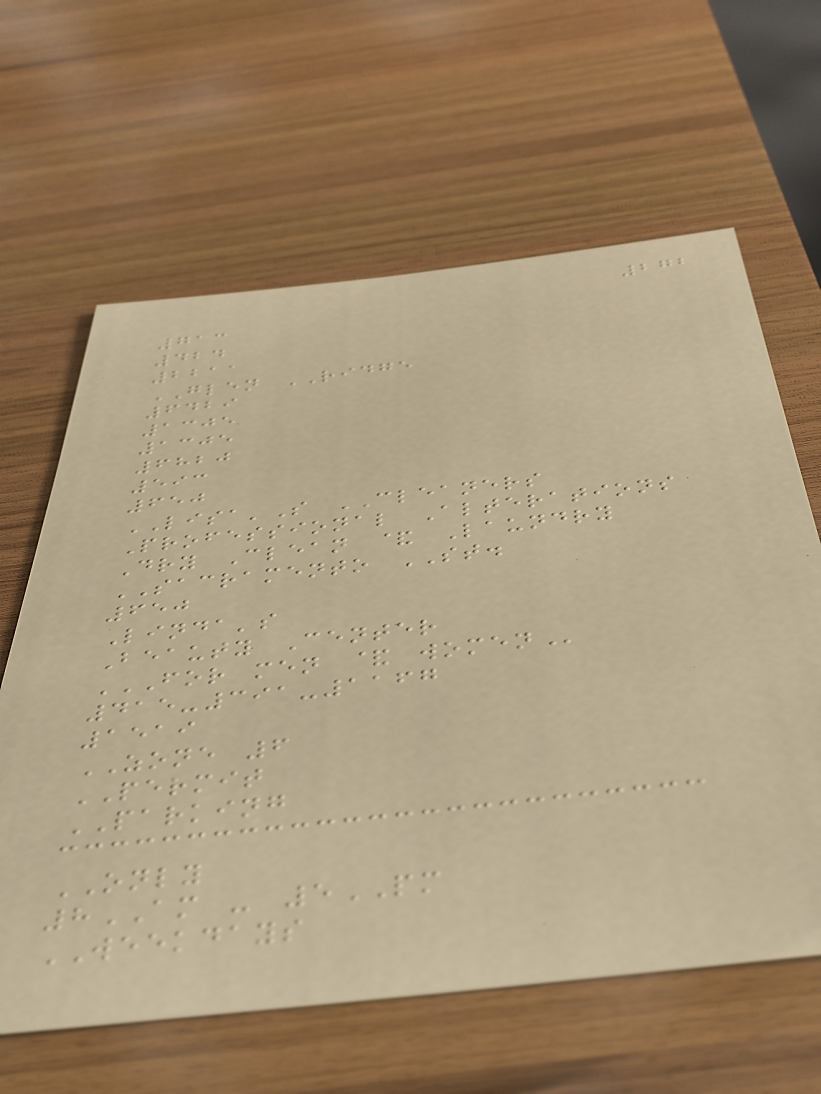272
713
424
2211
GLEN RIDGE
6429
1305
1305
6820
593
650
LISA'S CLEANERS
Professional Alterations
Dry Clean & Laundry
SACRAMENTO ST.
650
Linda's
Beauty Center
FOR MEN & WOMEN
415-391-1167
1519
ZONE 6
PERMIT
PARKING
ONLY
8AM - 5PM
WEEKDAYS
